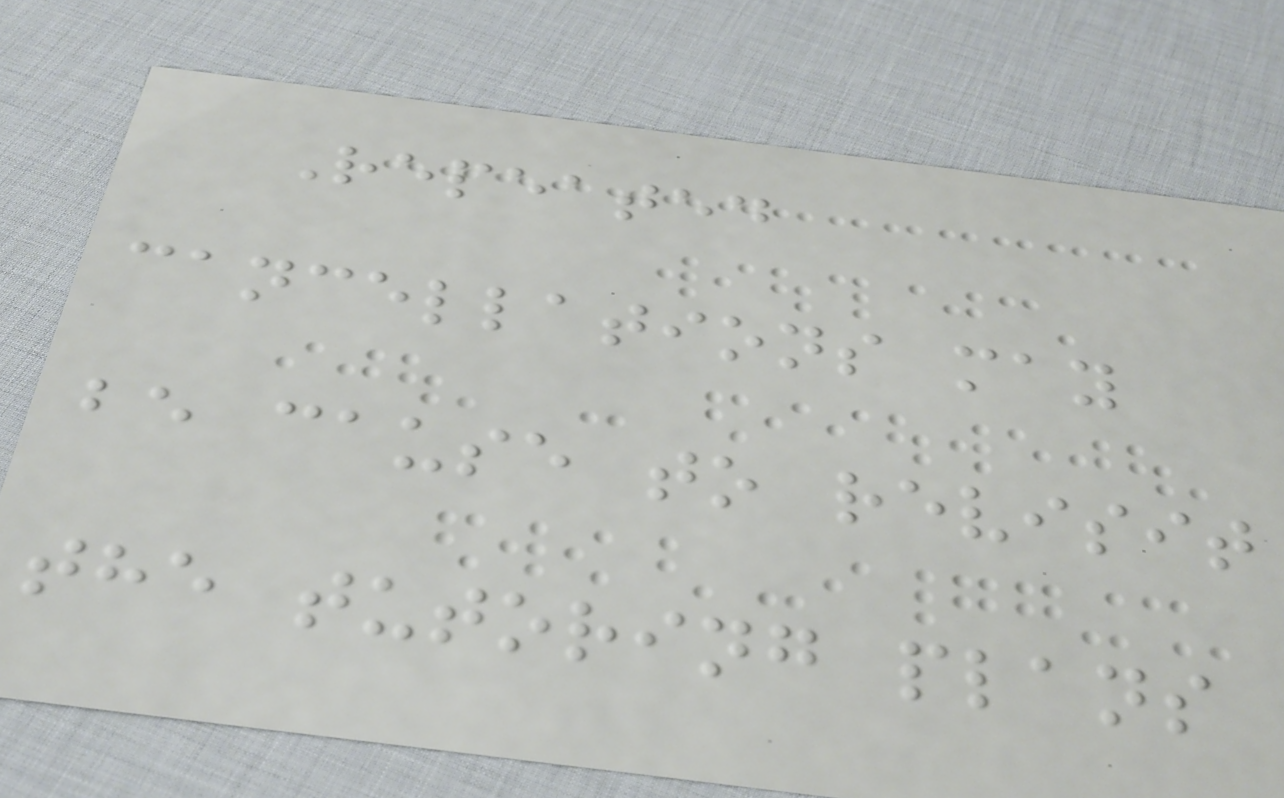Repeated
cancellations may
be cause to revisit
the tutoring plans
